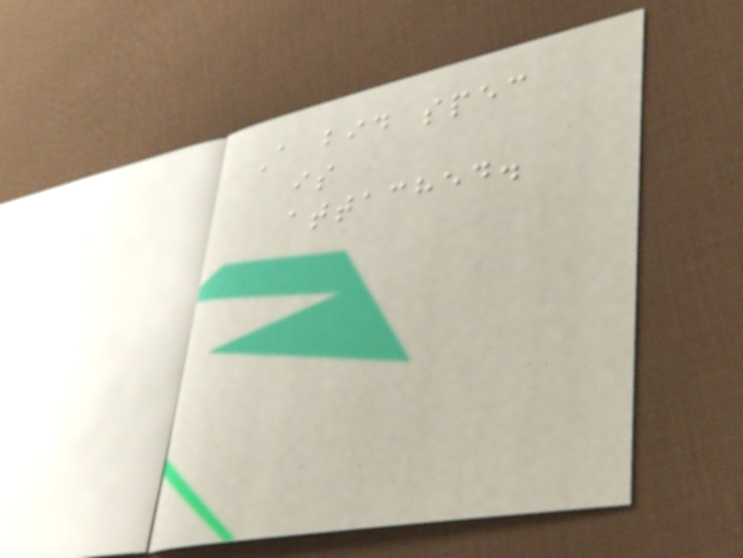A bid spec
is
attached.
